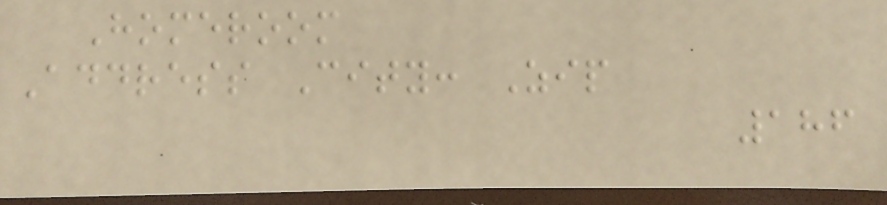Homeroom
Address City: Zip
186
